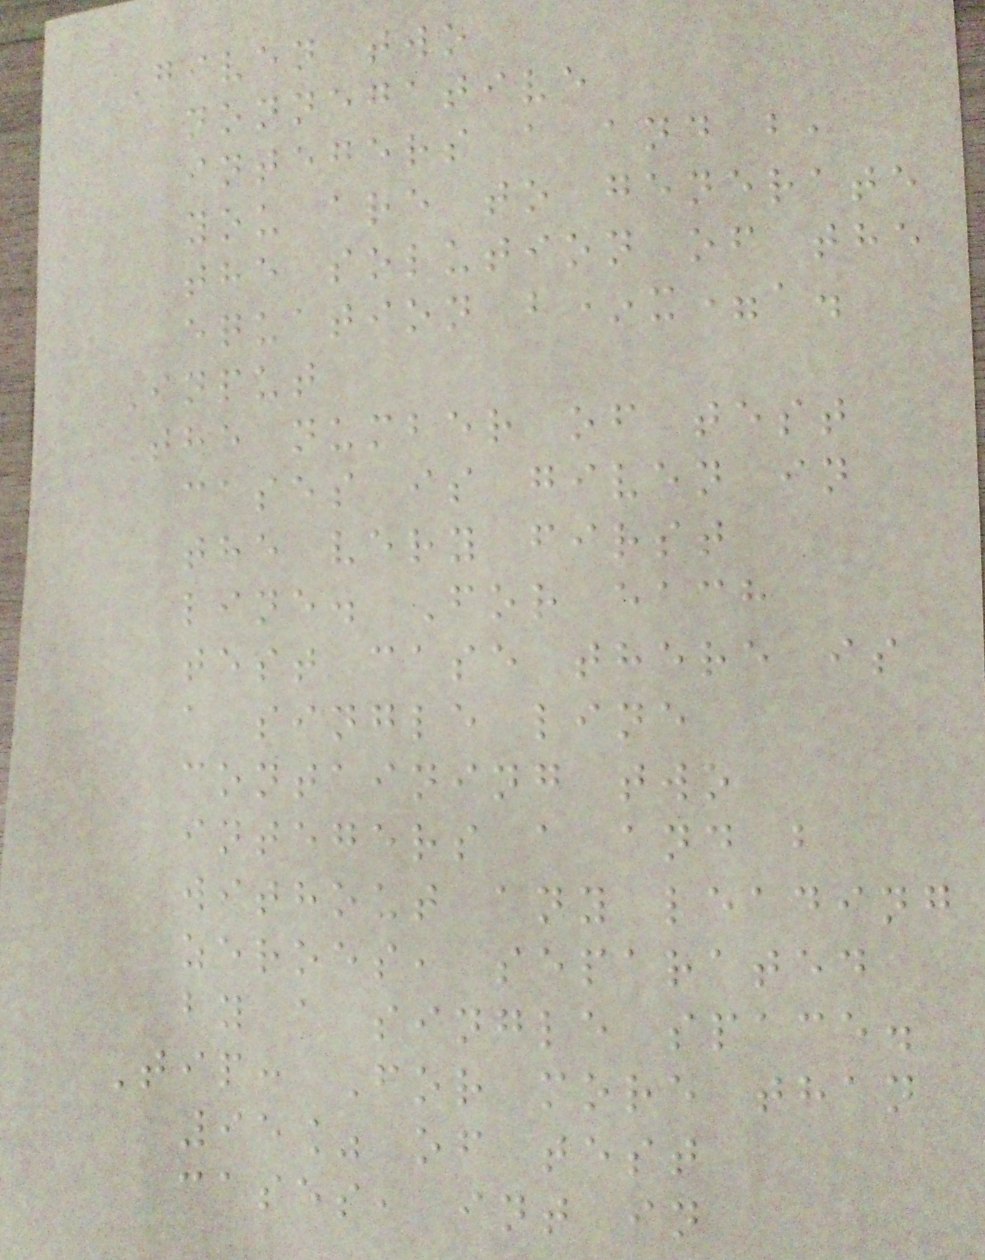Given two
nonnegative
integers a and b,
you are to generate
the solution of the
equation b*x=a.
Input
The number of test
cases is given in
the very first
line. For each
test case there is
a single line
containing two
integers a and b
without any leading
zeroes, separated
by a single space.
Tip: For more than
95% of test
cases, int in
